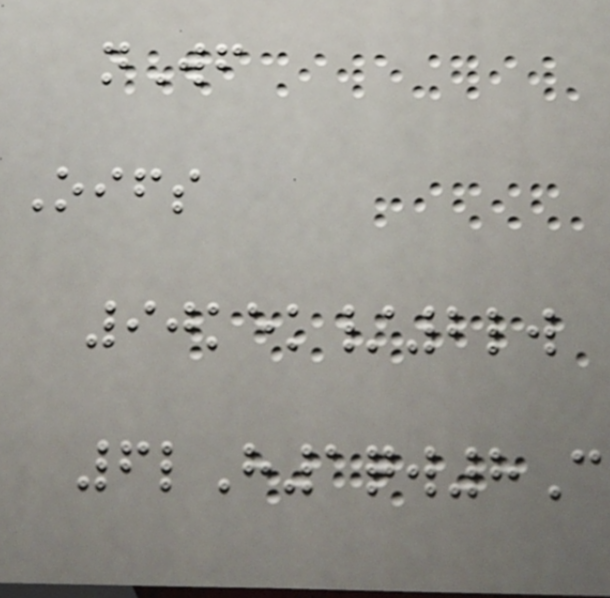nWf
Oifs
90kek/2lw
6lH1qw8C
